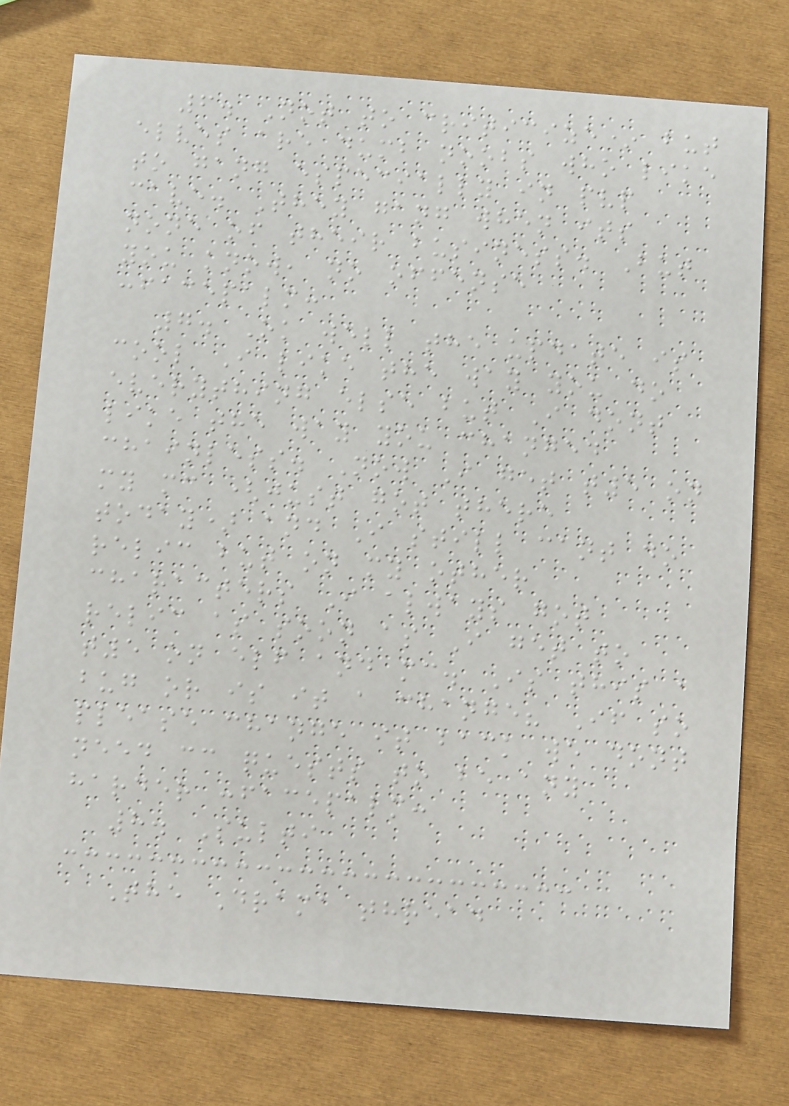6. Not to criticize* but
elves are dumb noobs who like
to gang especially in pvp
cave. They gang when its
none of their business. But
you know, no offense
:facepalm:
7. Ok well the update is
cool I like the way you do
everything else but I dont
like the way you changed
chainless. Now I get t5 on
my mc (just got there
today) and I still cant do
relic but on my other
characters I always got
relic as soon as I get to
t5 on elf and mc. Is this a
bug or is it a change? If so
please change it back we dont
need cc quests to be any
harder :facepalm:
8. Sulti
The Drama thread
